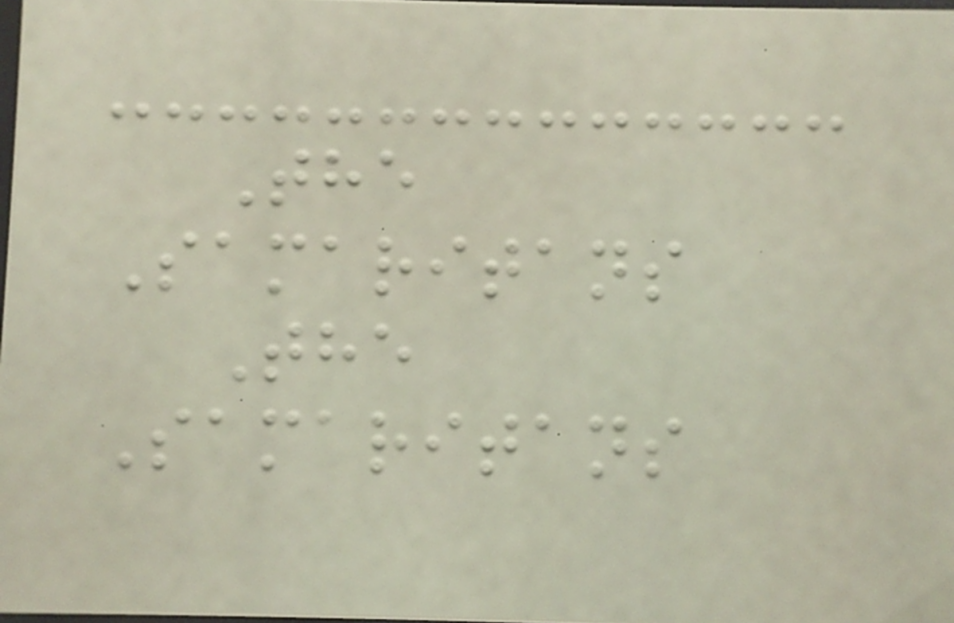The
Samaritans
The
Samaritans
